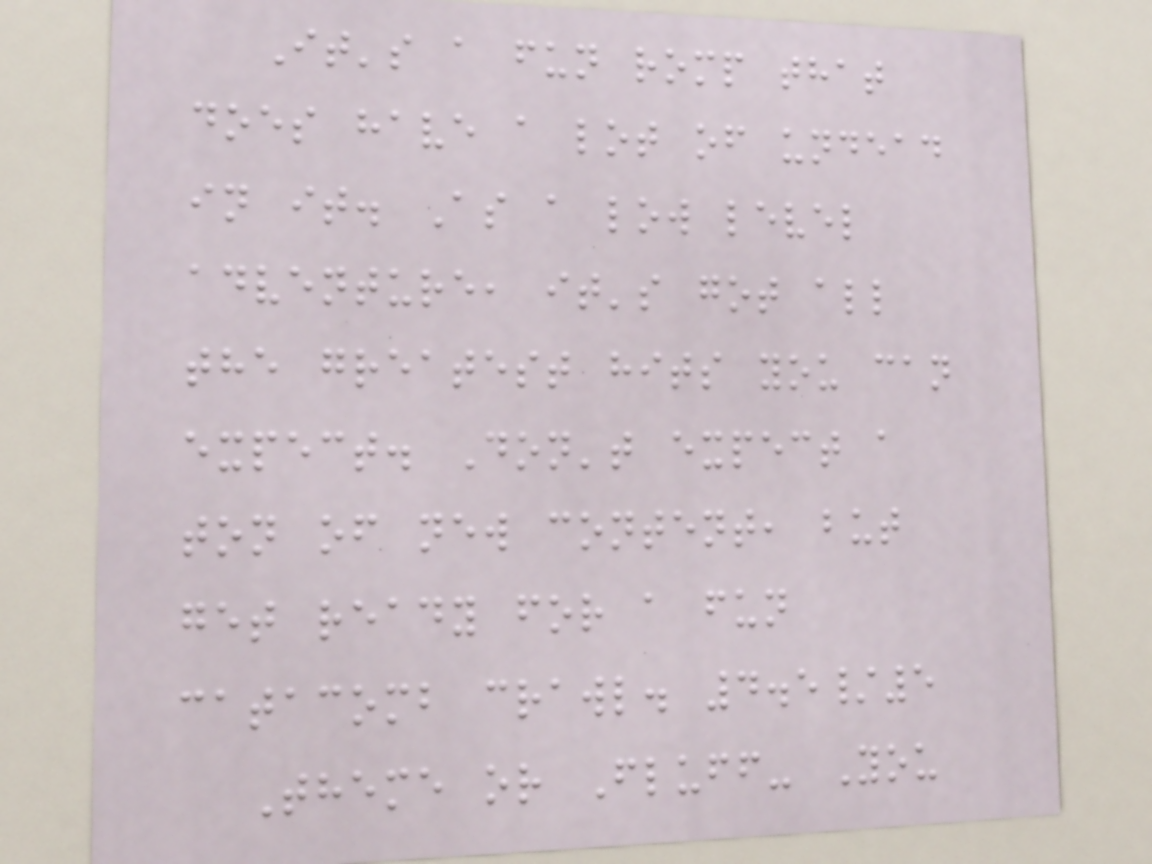It's a fun romp that
does have a lot of undead
in it. As a low level
adventure, it's got all
the greatest hits you can
expect. Don't expect a
ton of new content, but
get ready for a fun
catacomb crawl. 4.5/5
Theme or Fluff- You
